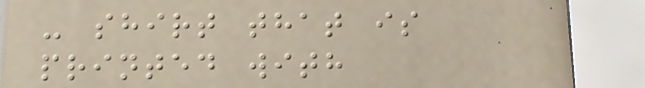- shirt that is
printed with
